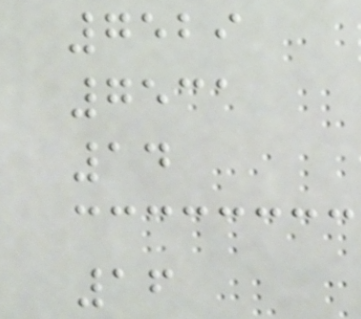7529
7531
14
16
